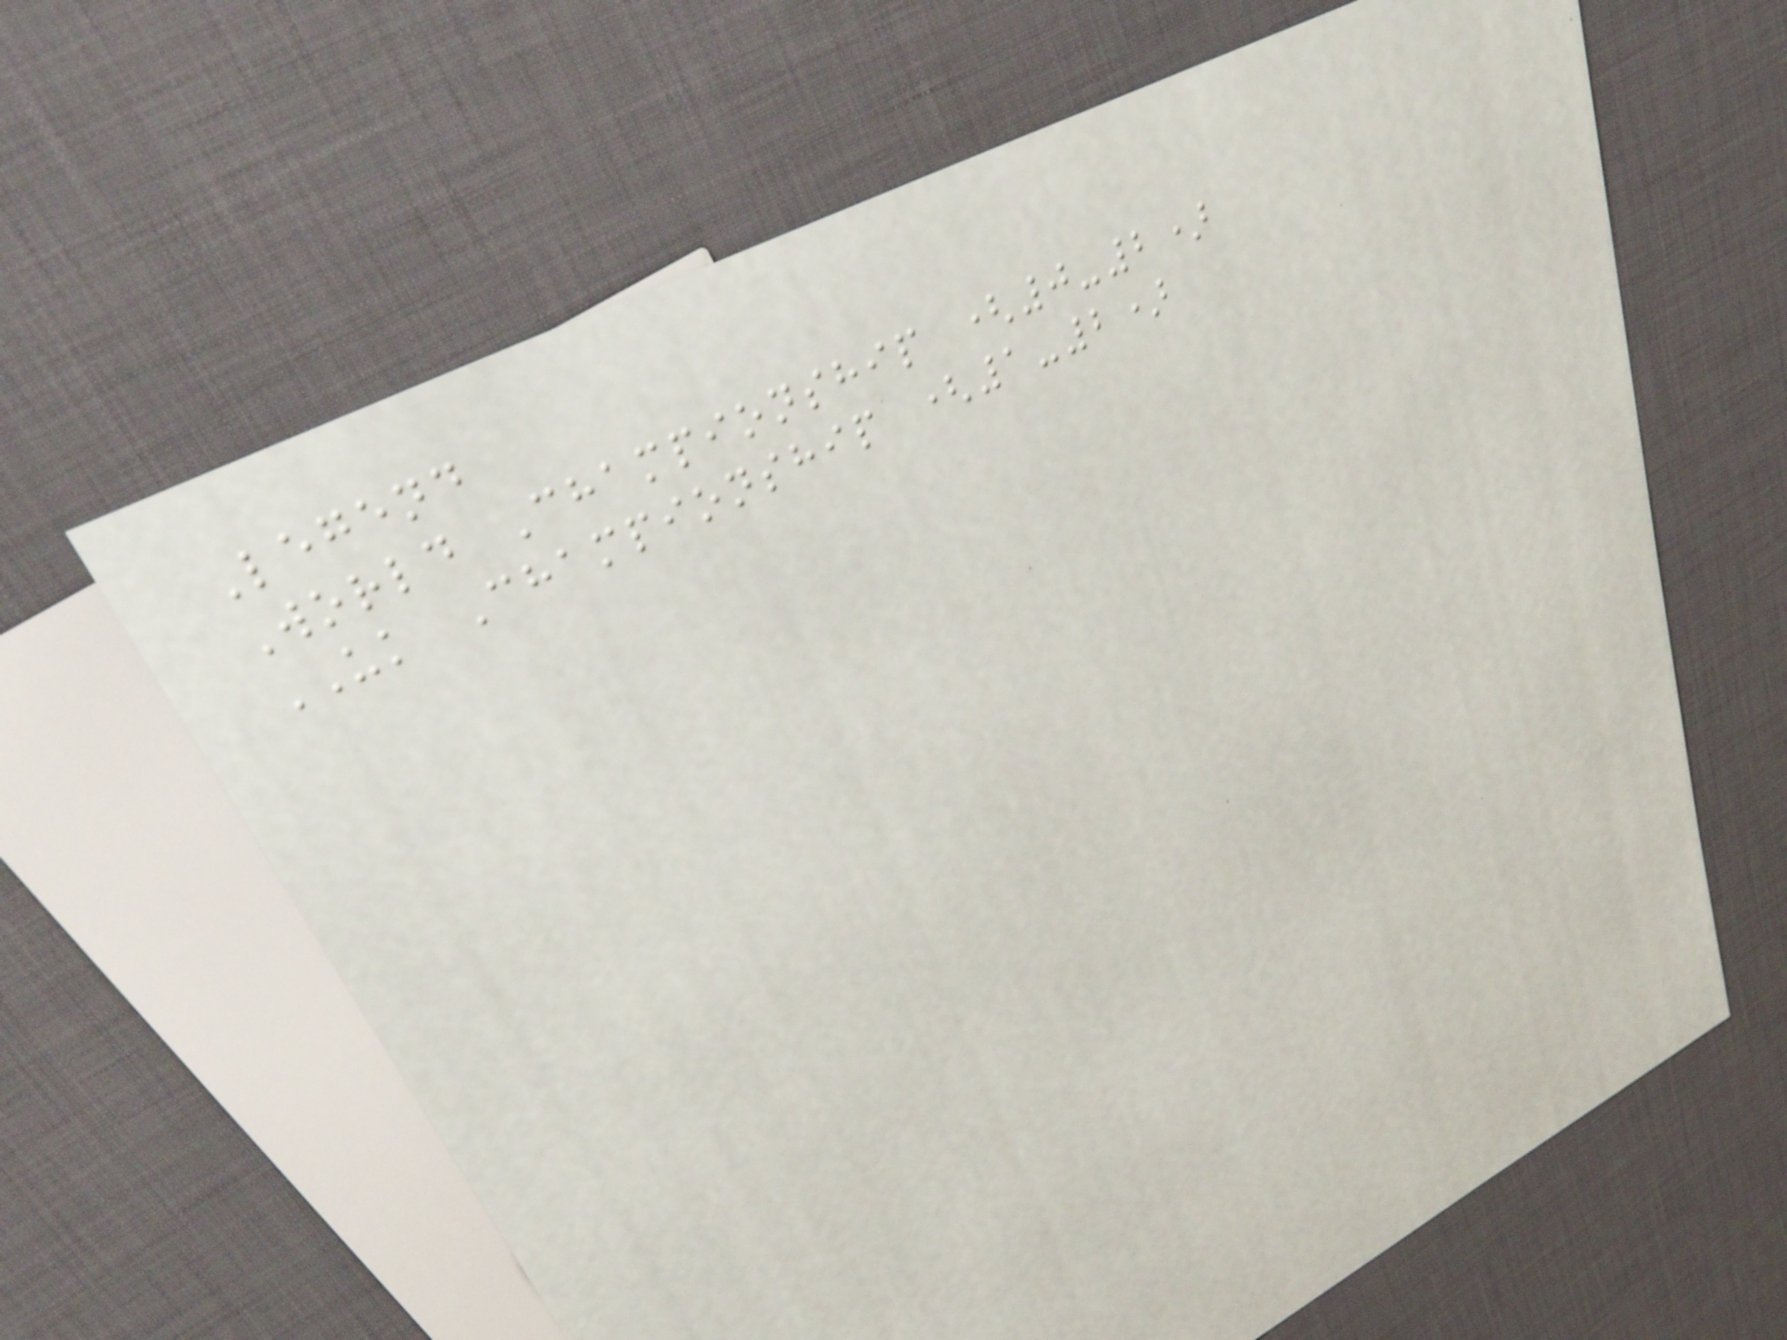Legend
World Championship (0-2)
UK Championship (1-2)
